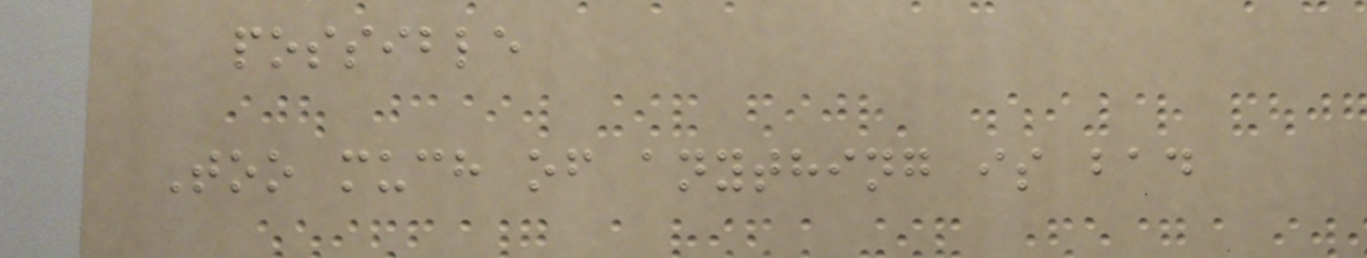possible
Too much of anything is bad
